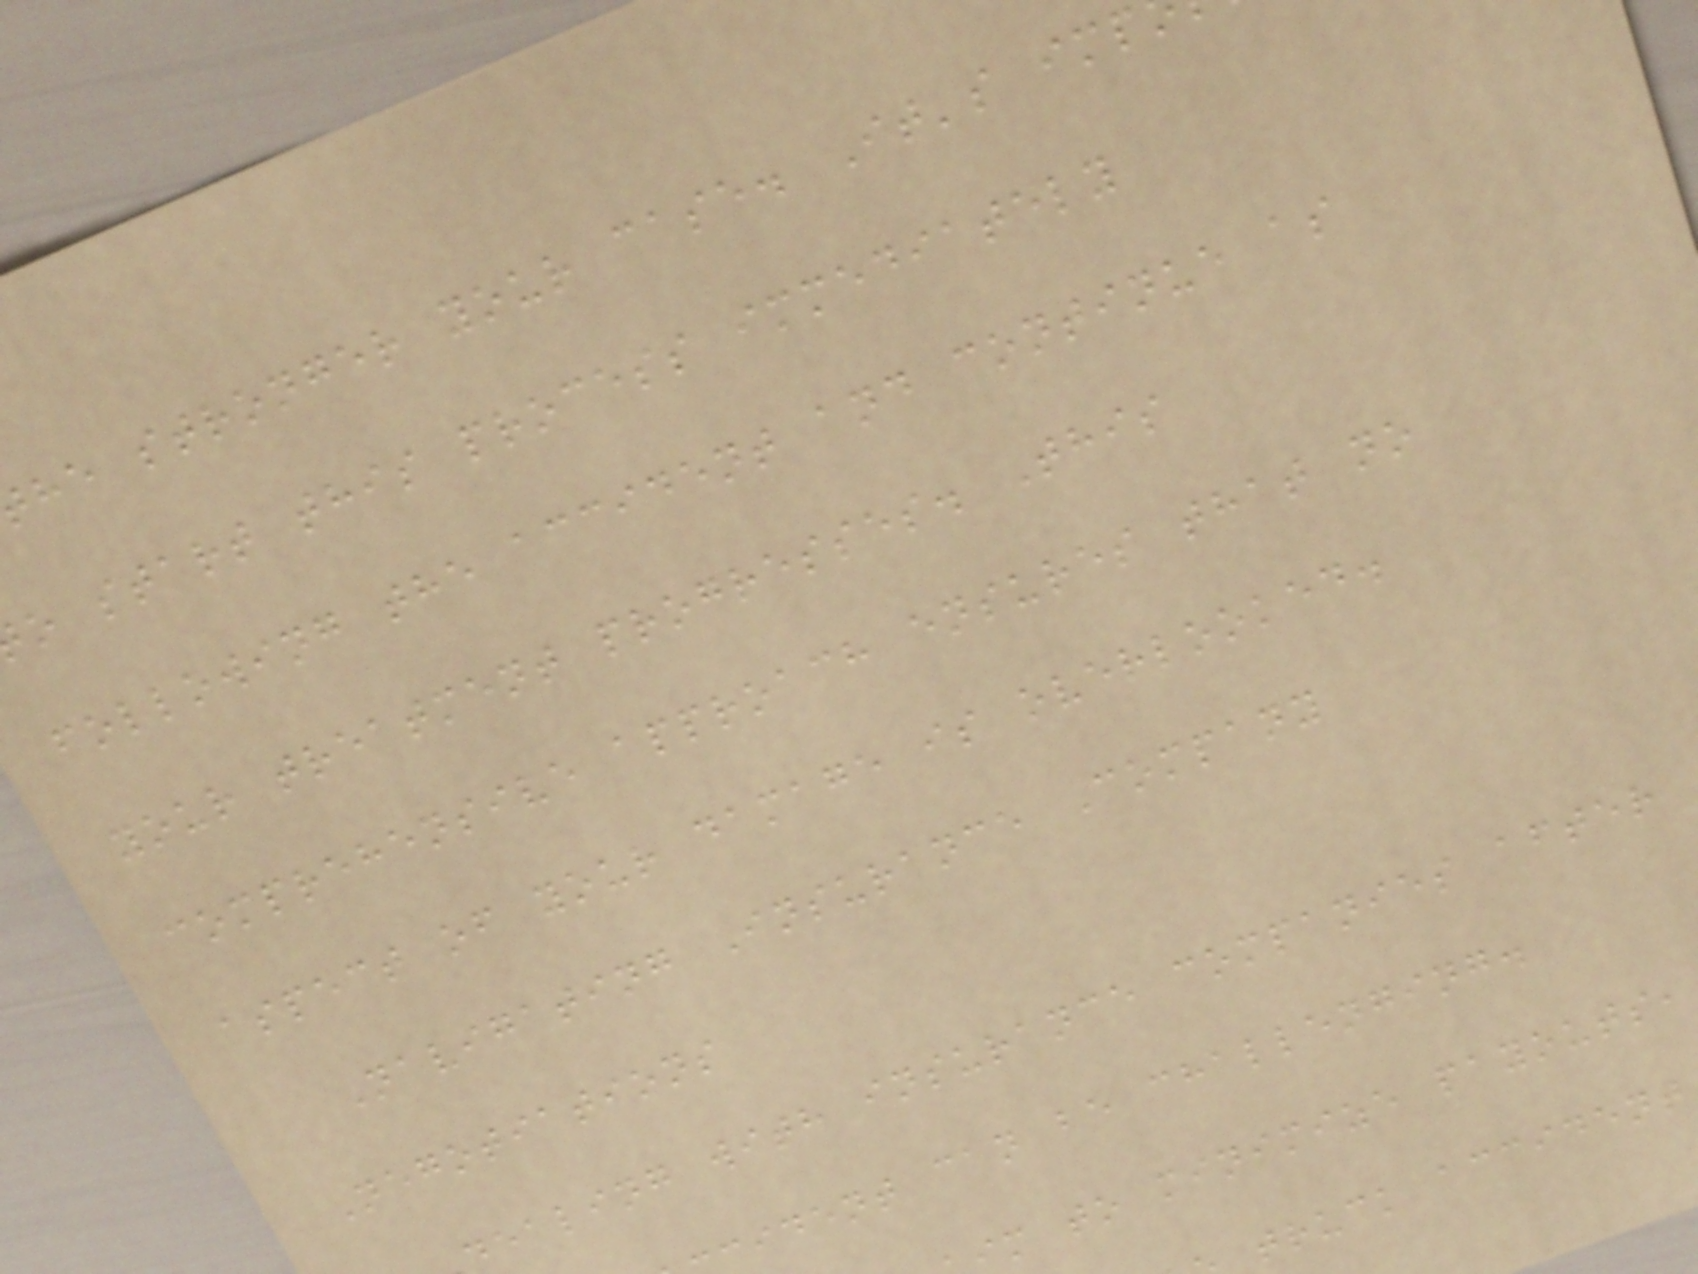he stronger your case. It's imp
o start this process immediately
following the accident and continue as
your treatment progresses. This
comprehensive approach ensures that no
aspect of your damage is overlooked.
Navigating Insurance Company
Negotiations
dealing with insurance companies after
cident can be challenging.
im to minimize payouts,
truck accident
